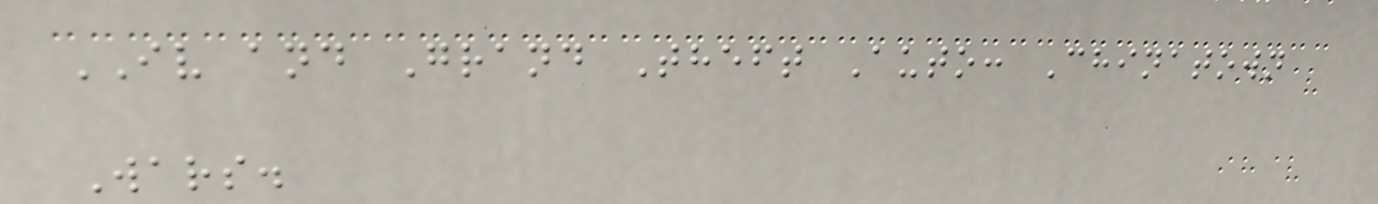IV and Grand Theft Auto: Chinatown
Wars.
